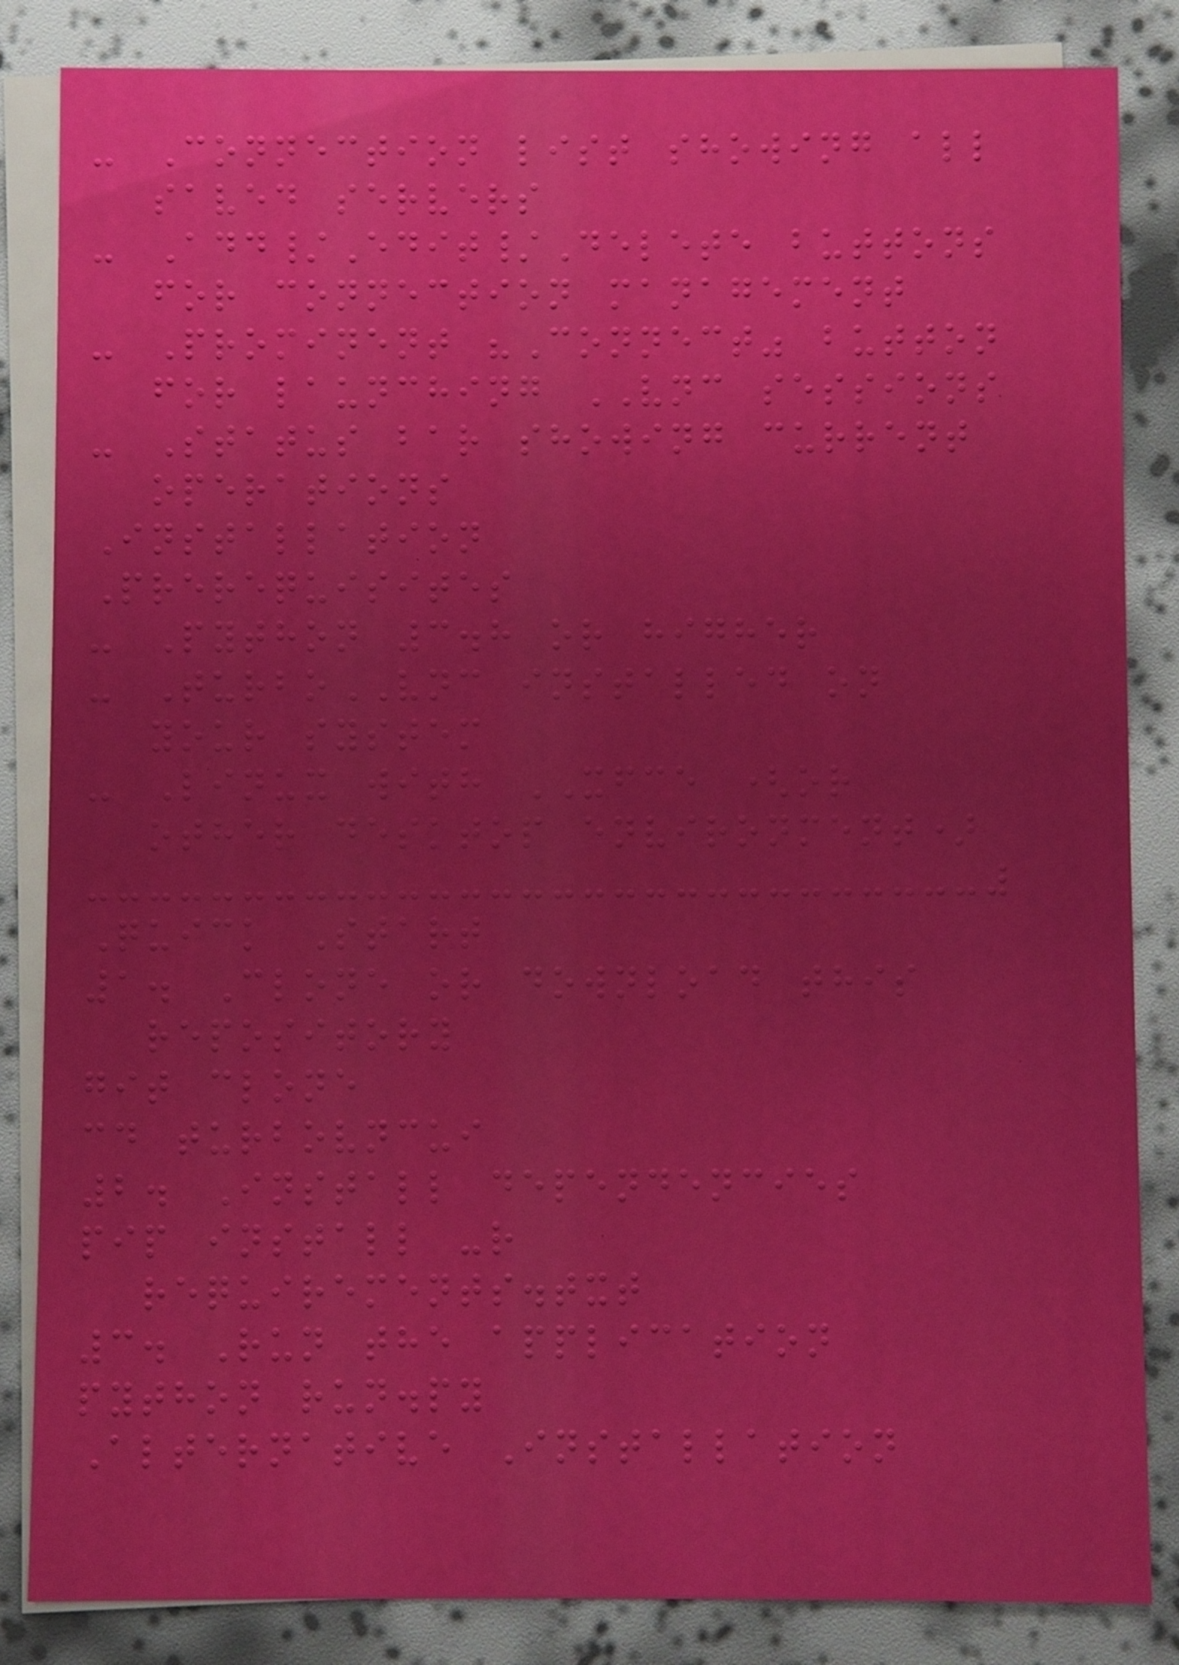- Connection list showing all
saved servers
- Add/Edit/Delete buttons
for connection management
- Prominent "Connect" button
for launching VNC sessions
- Status bar showing current
operations
Installation
Prerequisites
- Python 3.8 or higher
- TurboVNC installed on
your system
- Linux with XFCE (or
other desktop environment)
Quick Start
1. Clone or download this
repository
git clone
cd turbovncui
2. Install dependencies
pip install -r
requirements.txt
3. Run the application
python run.py
Alternative Installation
